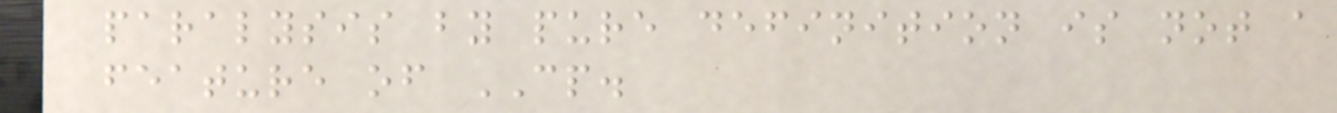paralysis by pure definition is not a
feature of CP.
